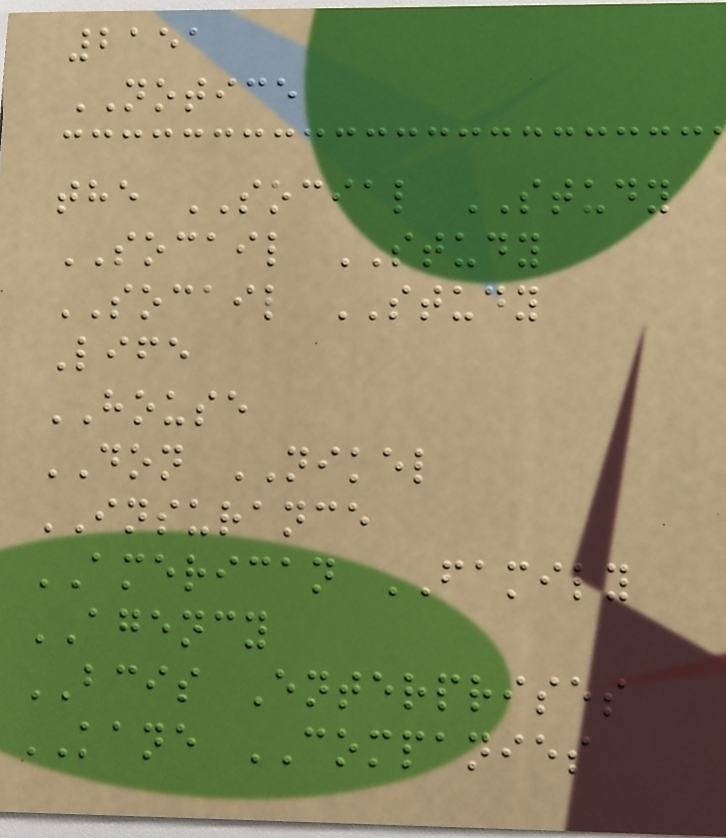2151
NOTICE
the SOCIAL STUDY
SOCAIL STUDY
SOCAIL STUDY
Life
HOUSE
DON NIKEL
INSURANCE
AMERICAN FAMILY
AGENCY
BCIS Enterprises
KANE COMPANIES
